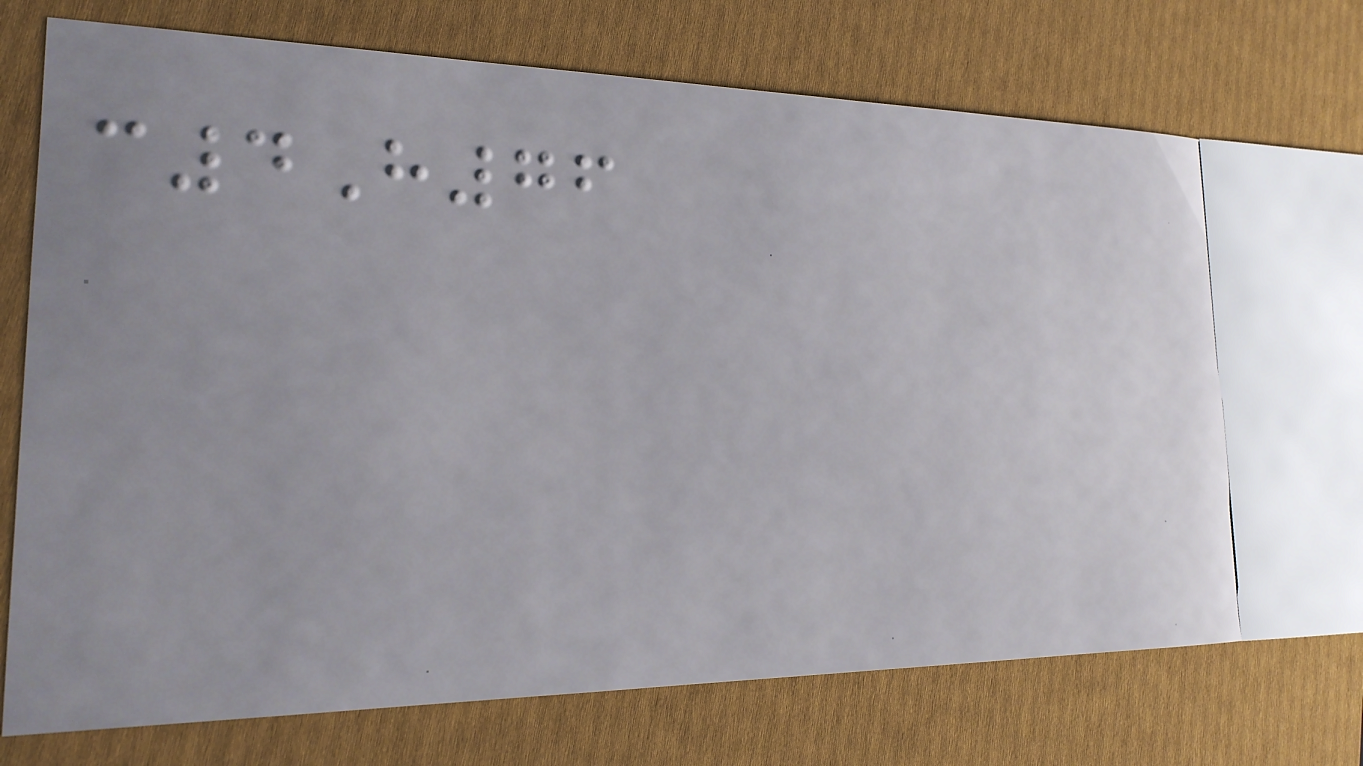c4H76
